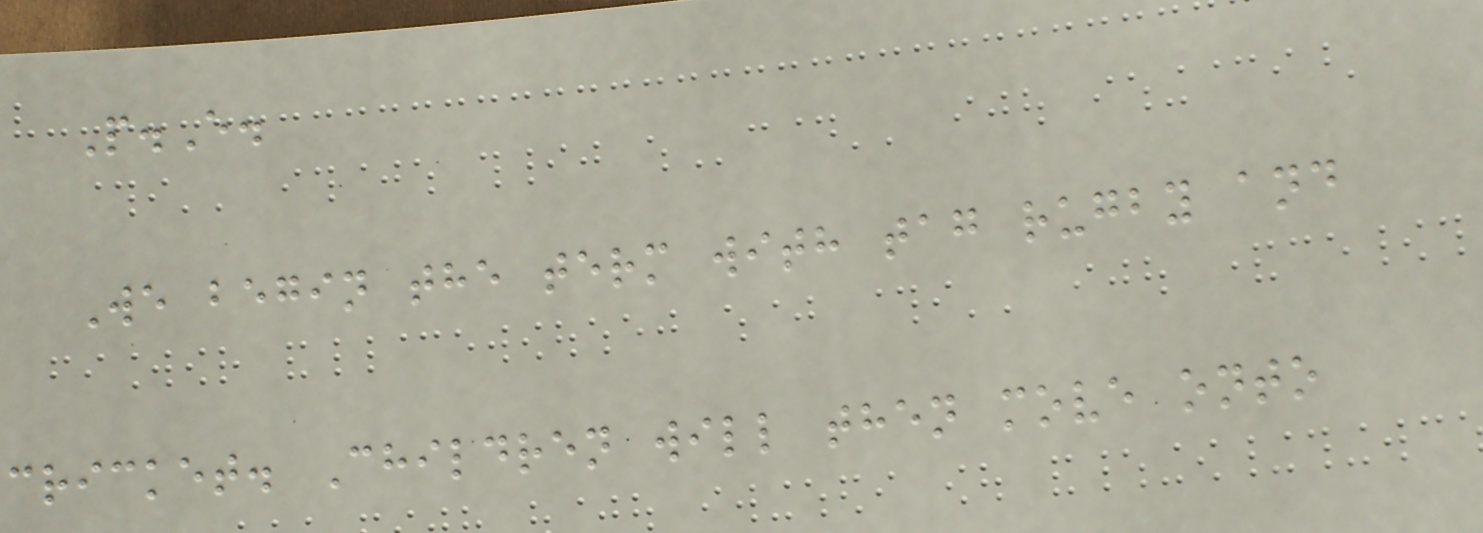P.E.
We begin the term with tag rugby and
cricket. Children will then move onto
